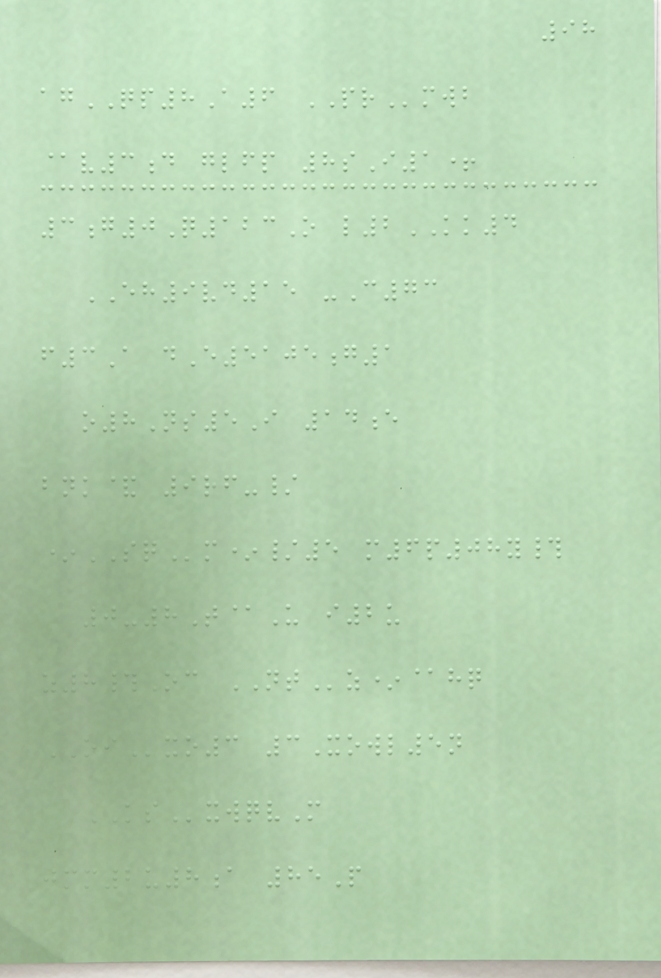98
agQP8A6 PRmwb
@v3d glfp 8sI1+
3g0Q123O l2KK4
EH9vd15 -C73
f3A dE5105g1
o8Ns5I 14e
bnk& 9rf-/
*SQm*/5 m6p08y#
0-8T@U i2u
z8#Oc NTz*@hq
OIxo3 3Xowl5n
KSxwqvM
jmm2u8a 85P
